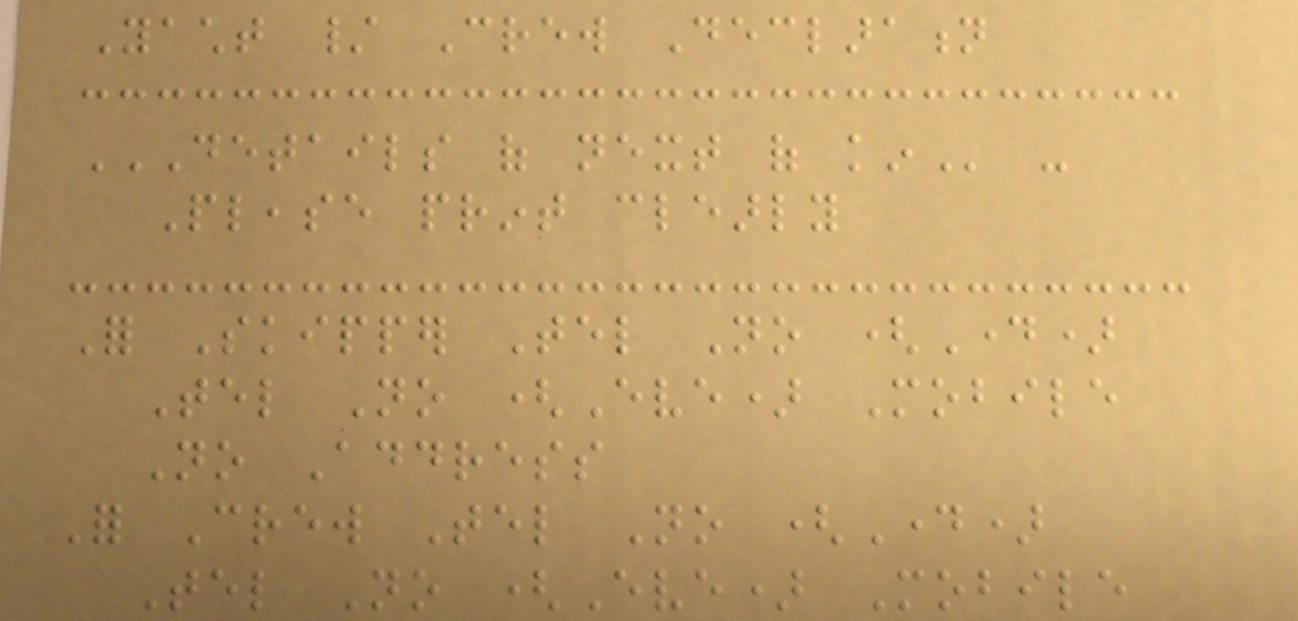Yacht / Crew Declaration
DETAILS OF NEXT OF KIN -
Please print clearly
For Skipper Tel No (Day)
Tel No (Eve) Mobile
No Address
For Crew Tel No (Day)
Tel No (Eve) Mobile
